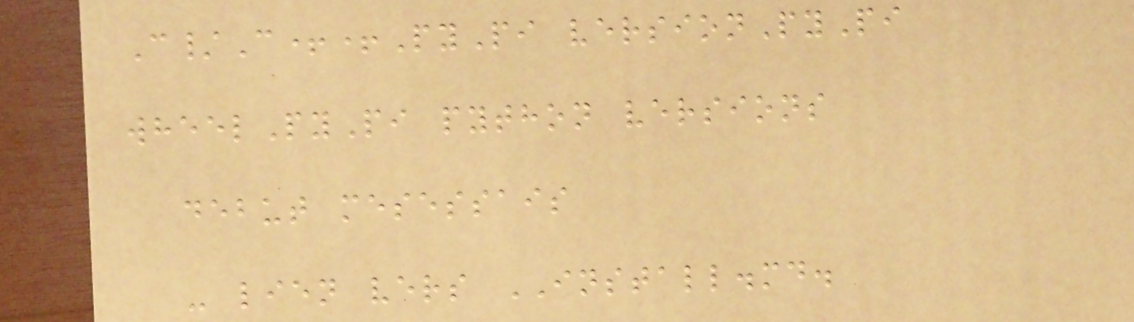C/C++PyPi versionPyPi
wheelPyPi python versions
debut mesessais
- lien vers INSTALL.md.
